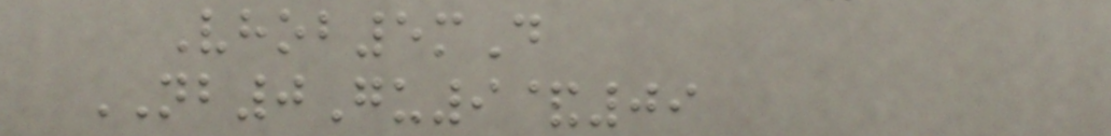Vhob5mD
NB0Gu9&09
